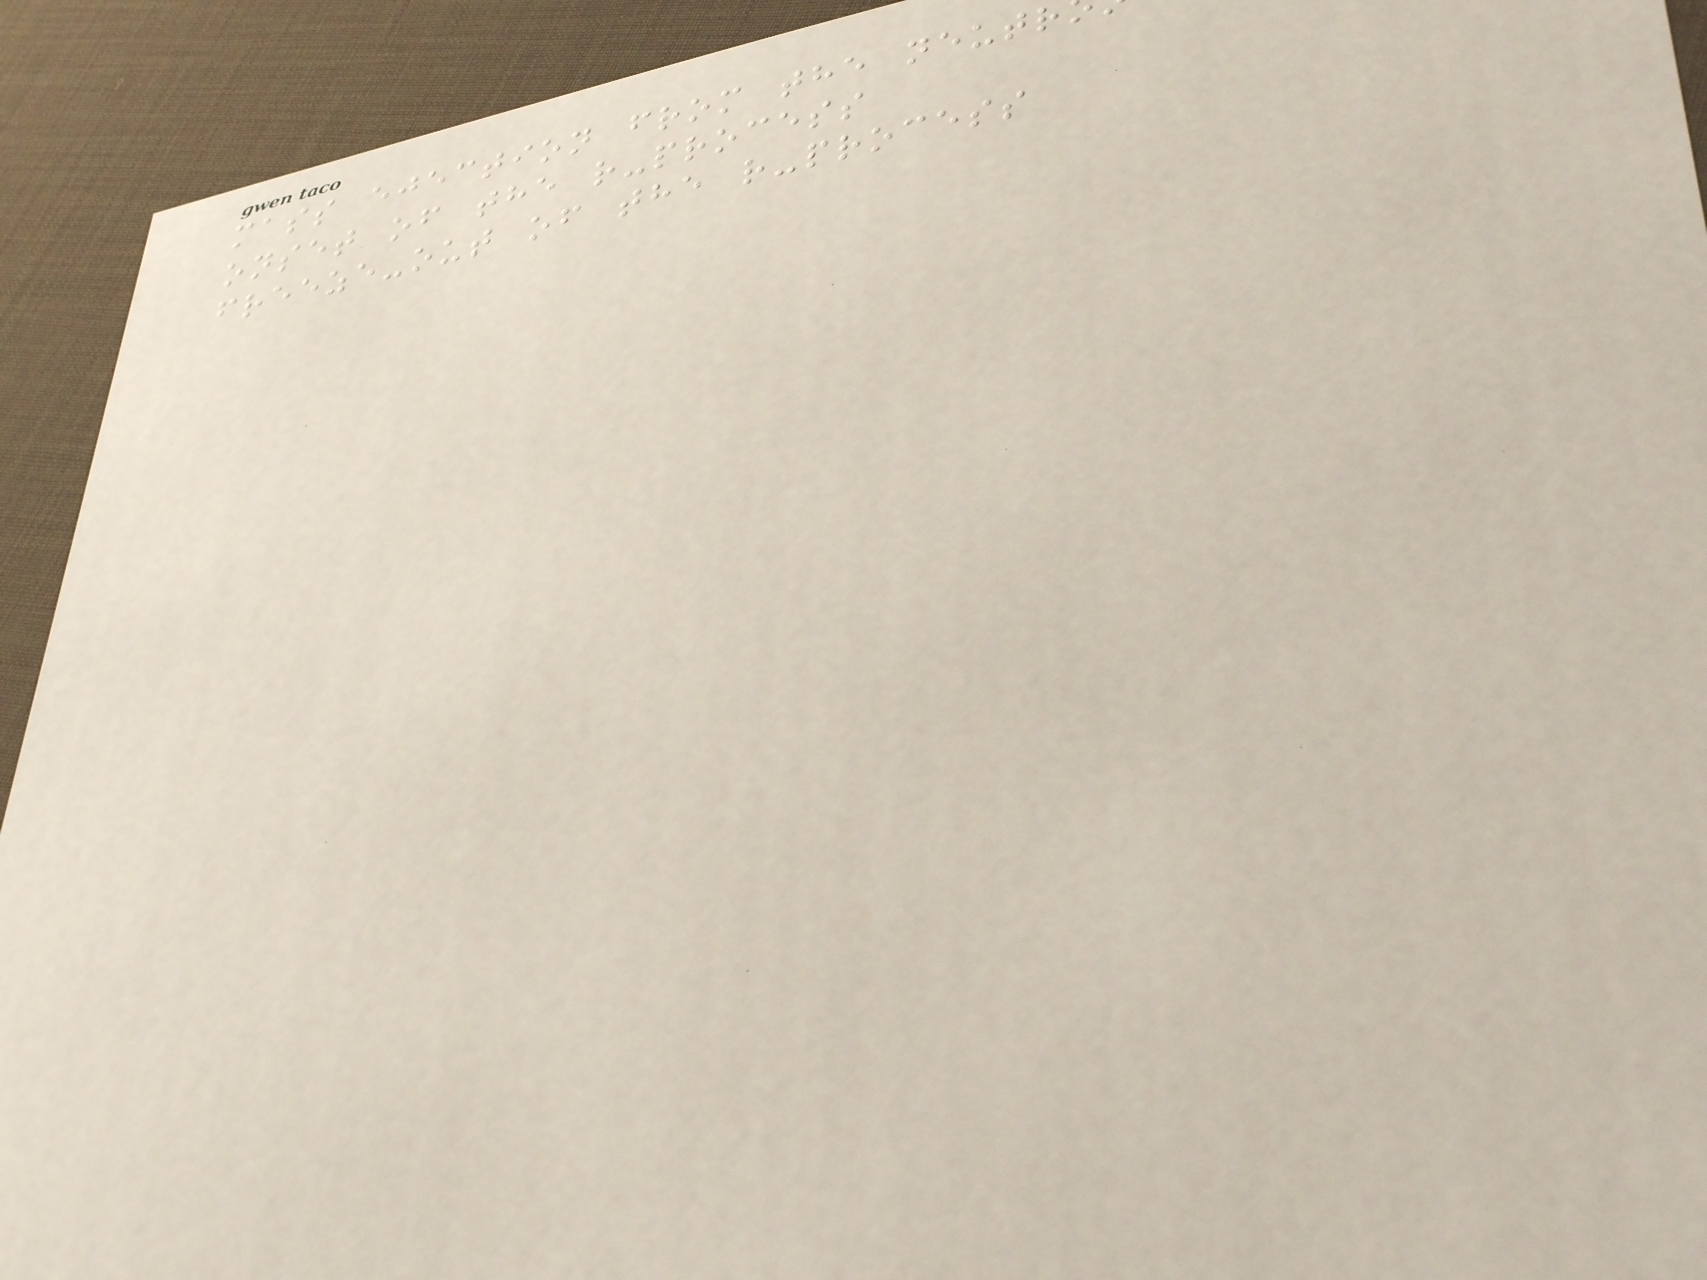mass ejection from the neutr
onset of the r-process
freeze-out of the r-process
